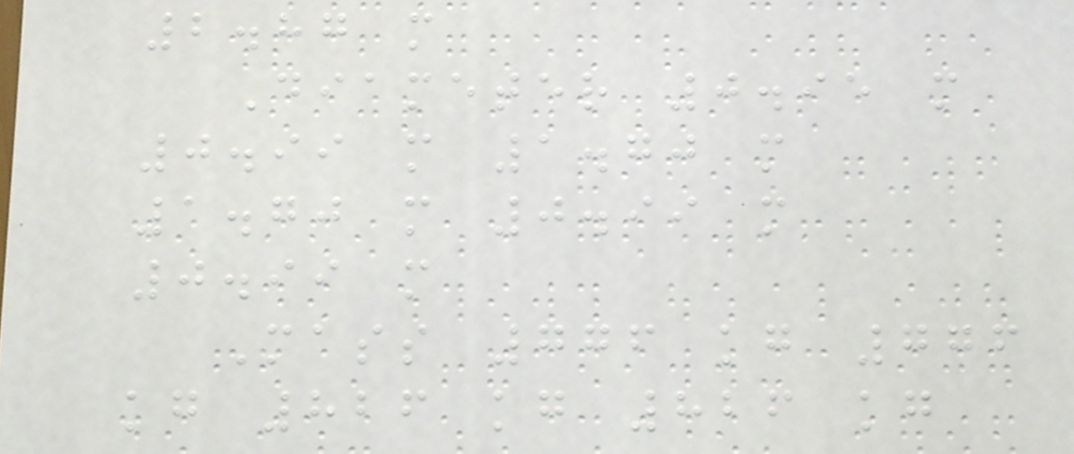2.87 m
Diameter 0.95 m
0.99 m 1.70 m
1.70 m 0.99 m
0.99 m
Mass 776 kg 776
kg 826 kg 826 kg
